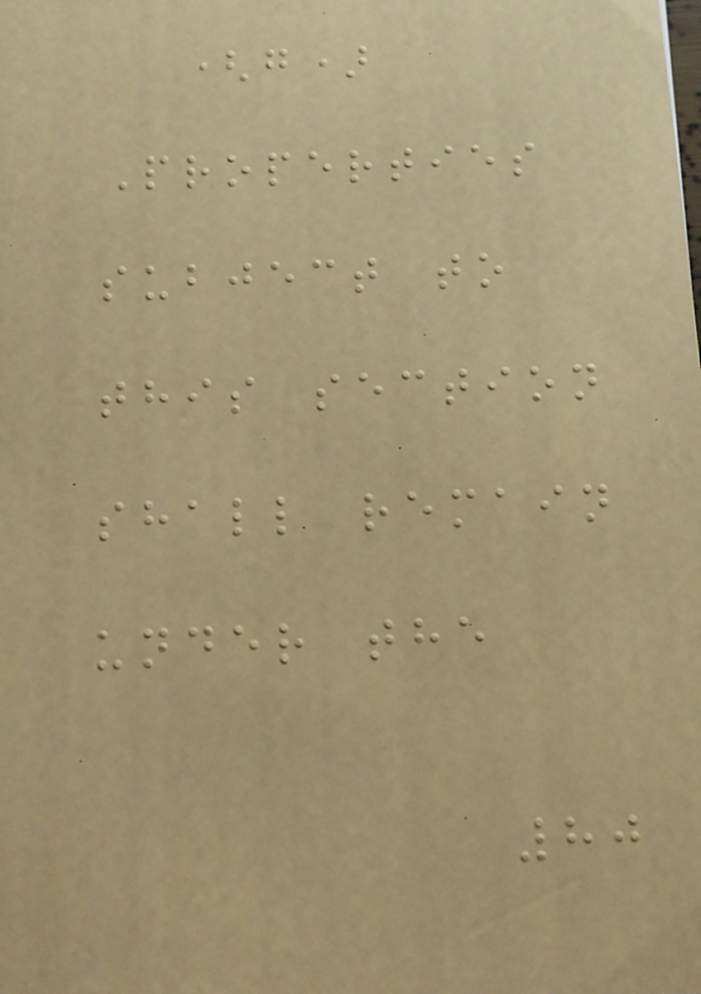(g)
Properties
subject to
this section
shall remain
under the
80
